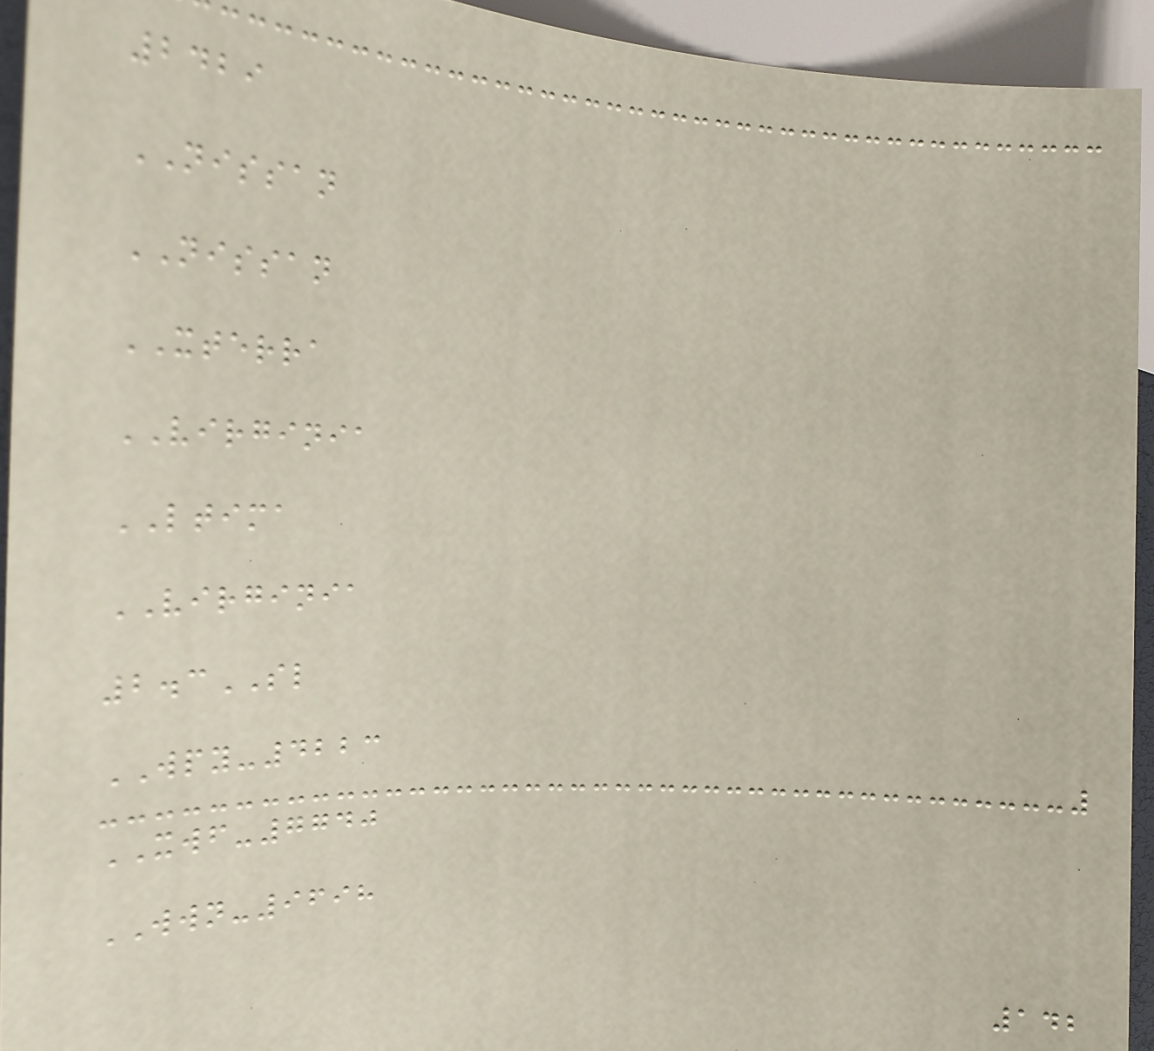2429
NISSAN
NISSAN
XTERRA
VIRGINIA
LTIMA
VIRGINIA
2.3SL
WPY-4223
XWF-7740
WWN-9698
142
